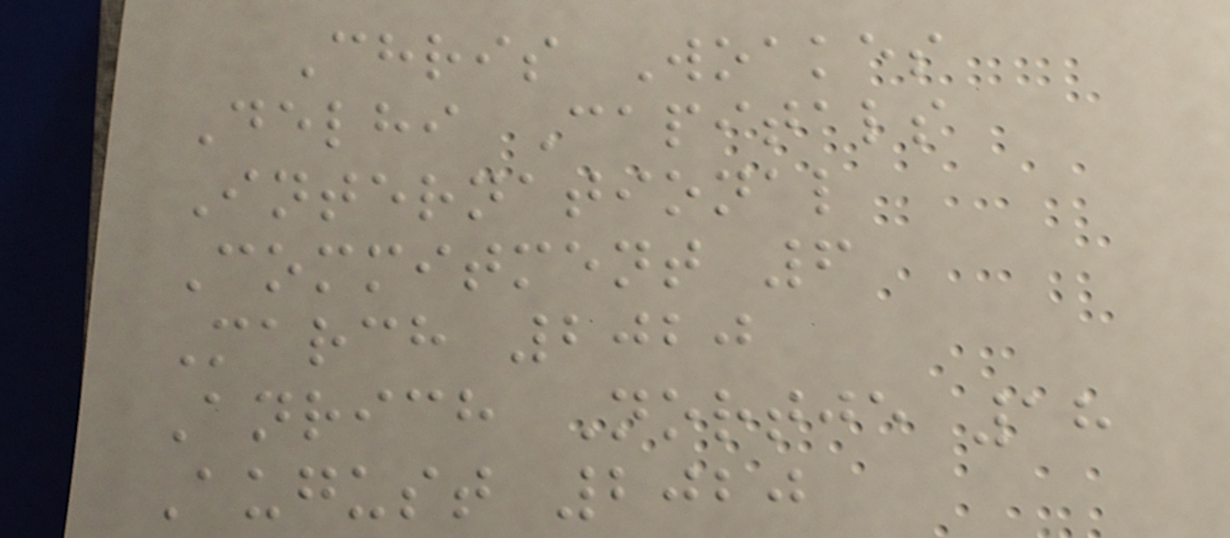Chris Woakes
Delhi Capitals
International
Commitment 6
March 2020
Anrich Nortje 18
August 2020
